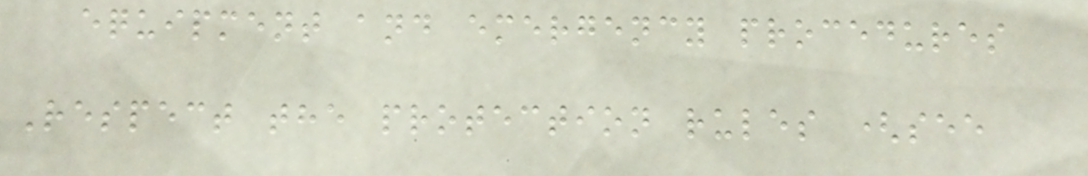equipment and emergency procedures
Respect the protection rules (see
